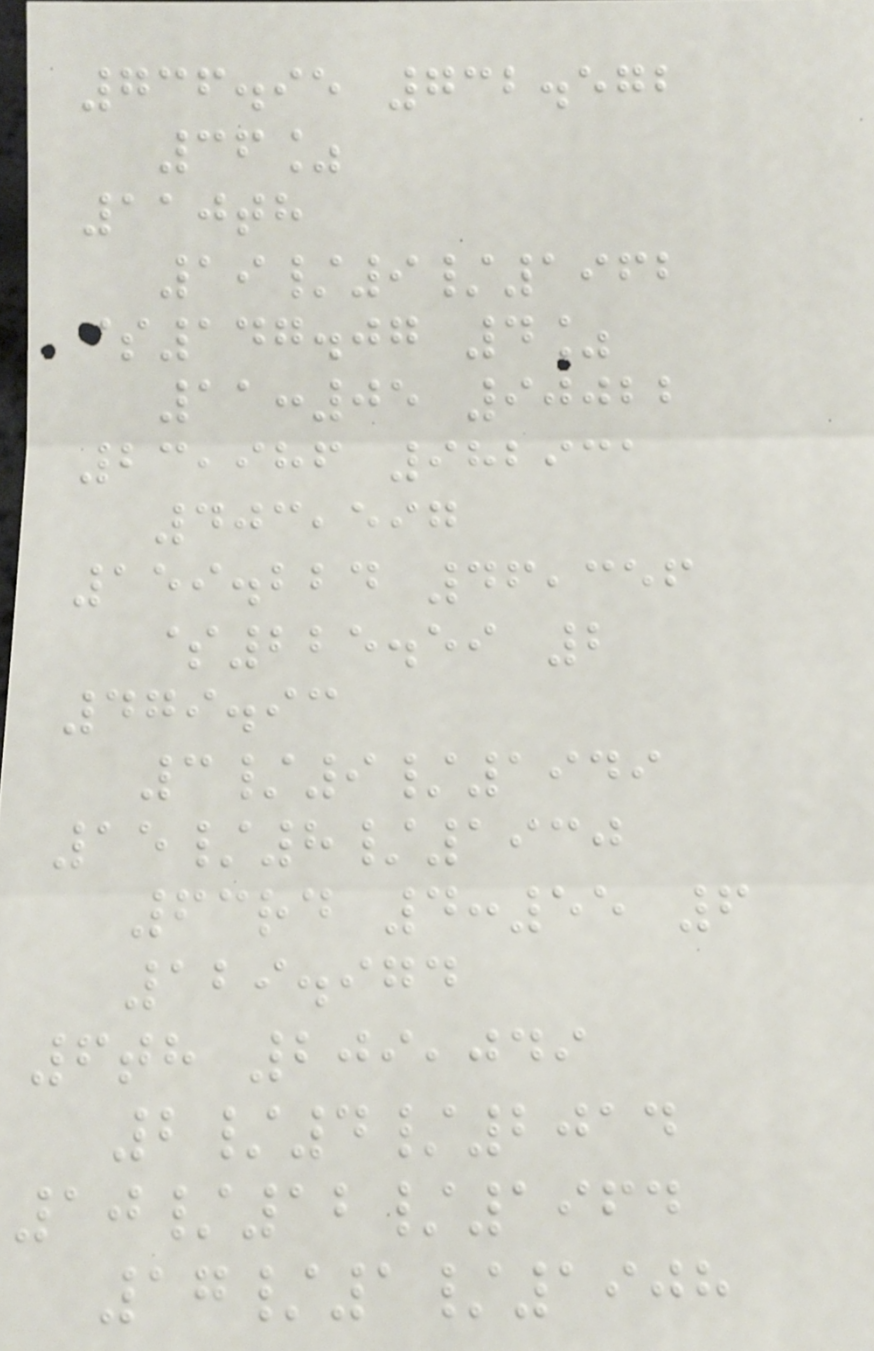736.95 732.572
36%
110th
19/9/1962
$147.07 4%
11:05 90022
23,986 982931
403,597
159.224 46,356
$225.59 2
479.93
3/9/1949
15/8/1930
63rd 4:55 6
129.974
6th 209,049
2/4/2014
10/12/1964
17/1/1908
